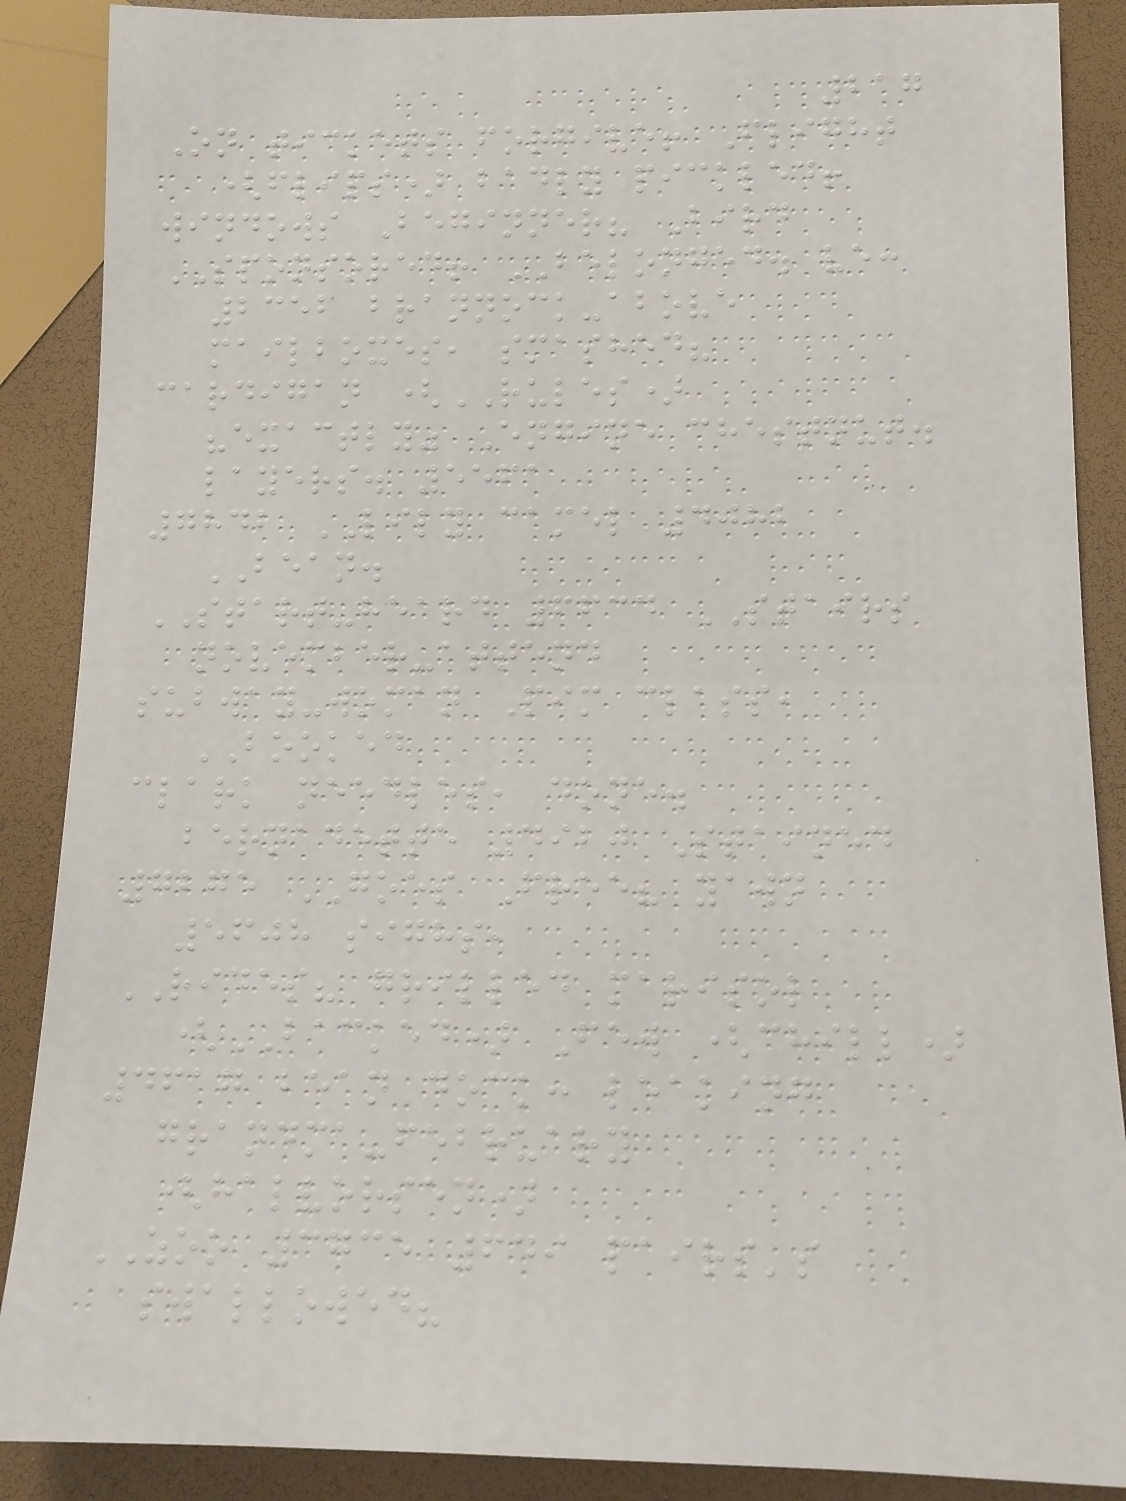217
On tickets forgive! Flight
(flips) badly pickled!
windows Beginner? Bird
SPONSORED! BELONGED. ve:
2352 brannock-above
mailboxes, smashed?
cardigan (RULES)
"exactly" Engine chestnut.
layers. 5561
7842 LILY camel 4082
BEAN.
START-heard 6634 STAIRS
november-attend
subway-woman Pim class,
BOOKED
clark needles, done.
bernadette 4920 Stained
7275 GOES Free? yawn
5608 sighs,
RIDES? grilled marisol
(BACKED) Few (chill)
4617 bean dock: leaking
grandma-february
(halvorsen)
ZOO 3735 649 pairs's
swallowed?
